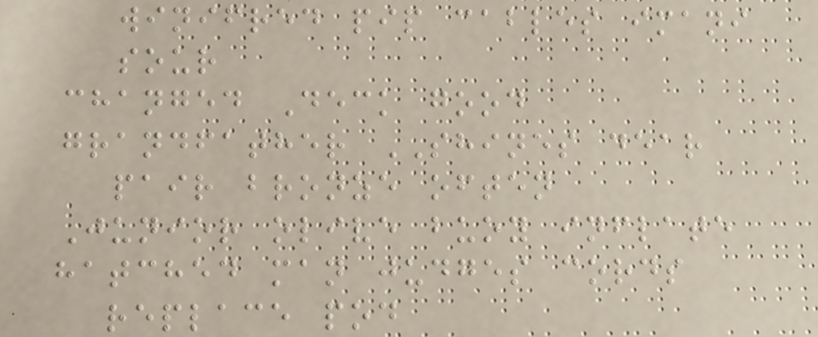winifred pip cables imani
sour
changed Deck good
grandfather SHINES dear
pair bronze often
Junior olive buoy inflate
hatched man judges cords
replace pod
